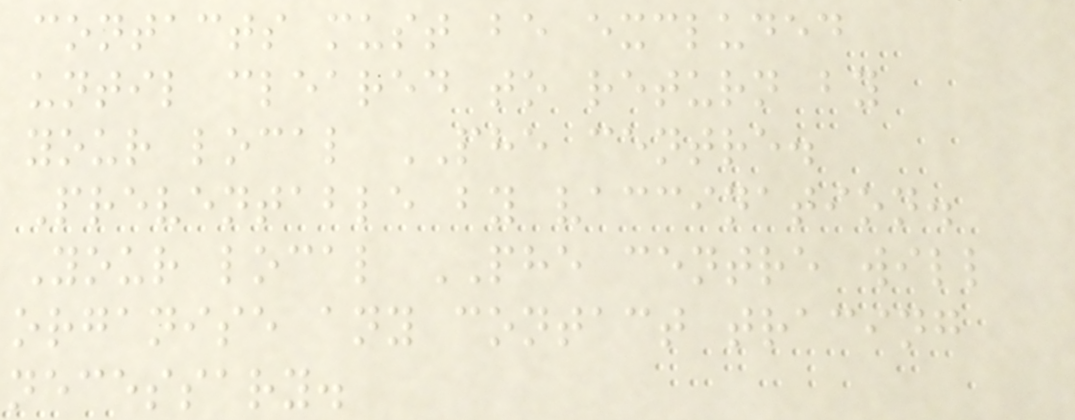contacts must be excluded
until cleared to return by
your local PHE centre.
Preventable by vaccination.
Your local PHE centre will
organise any contact tracing
necessary.
